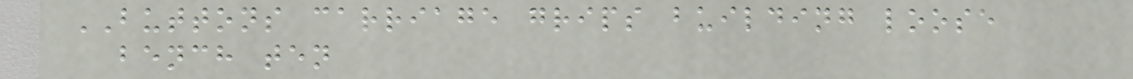BUTTONS carriage grips building loose
bench ten
